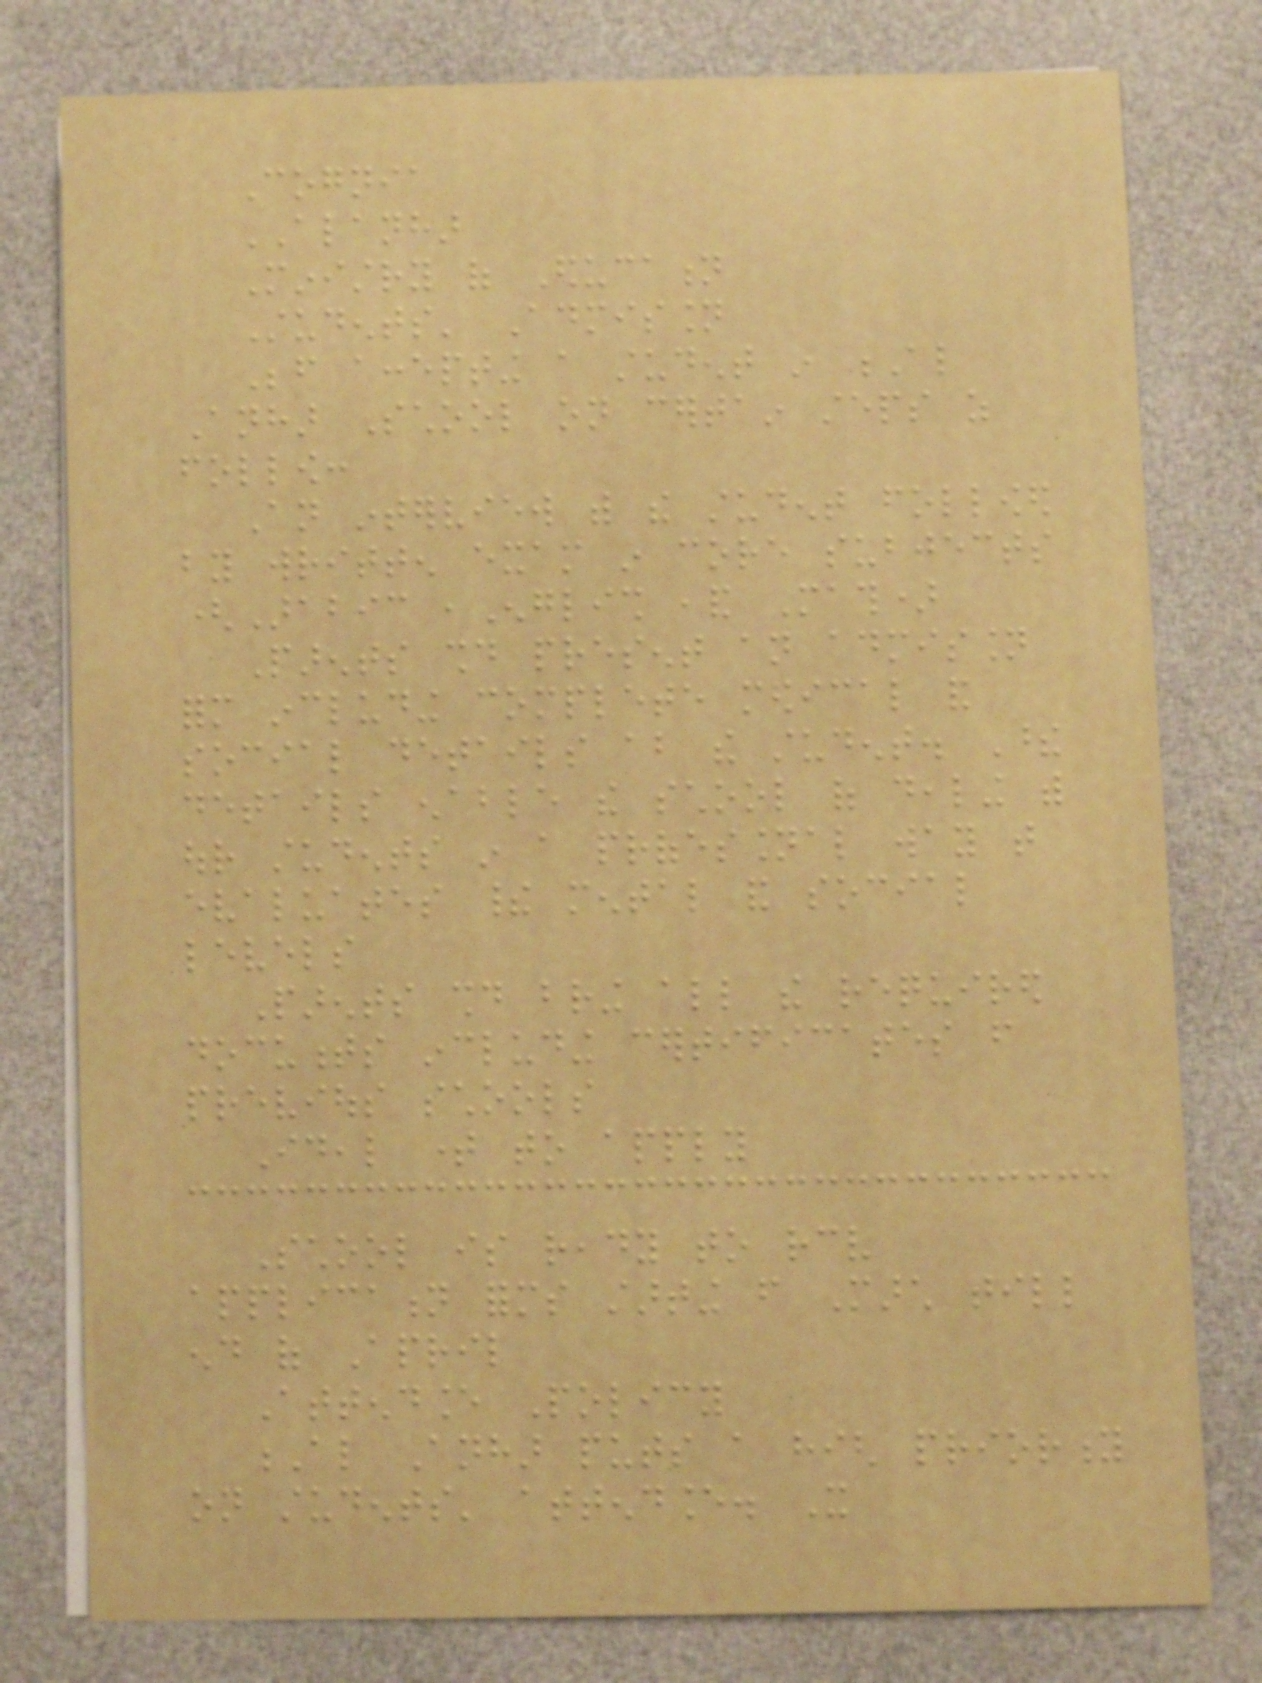Cognia
ALANHAR
Ministry of Education
Students' Admission
Before accepting a student in Al
Anhar School on certain steps as
follow:
An interview with the student followed
by written exam in core subjects
(Arabic ,English ,and Math)
Parents should present an admission
form including complete medical and
social details about the student. These
details enable the school of dealing with
our students in a professional way that
evaluates their mental and social
levels
Parents should bring all the required
documents including certificates from
previous schools
Ideal time to apply
School is ready to receive
application forms starting from March till
end of April
Attendance Policy
Al Anhar puts a high priority
on students' attendance. It
